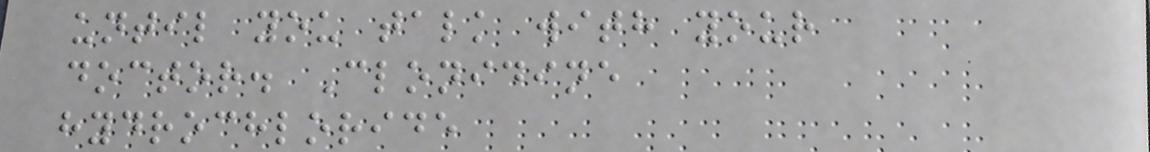until you talk with your
doctor. Clonidine
hydrochloride
